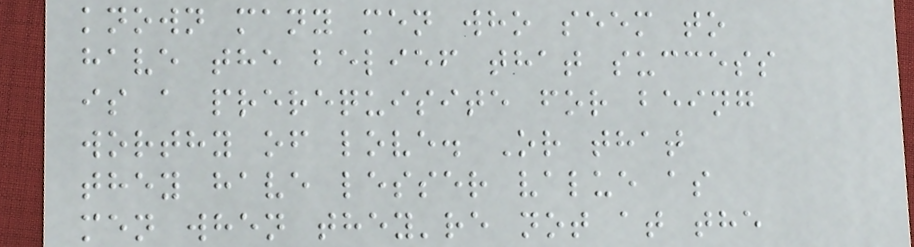known many men who seem to
have the belief that success
is a prerequisite for being
worthy of love. Or that
they have lesser value as
men when they're not at the
